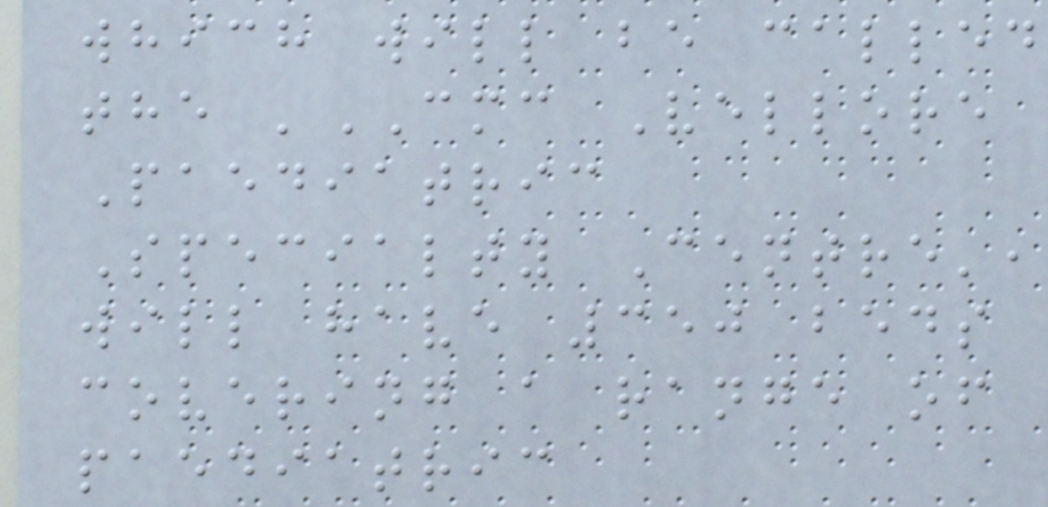which will be called
the 'CMC Vellore
Paediatric
Specialty Centre',
will have 350 beds
covering a range of
paediatric
